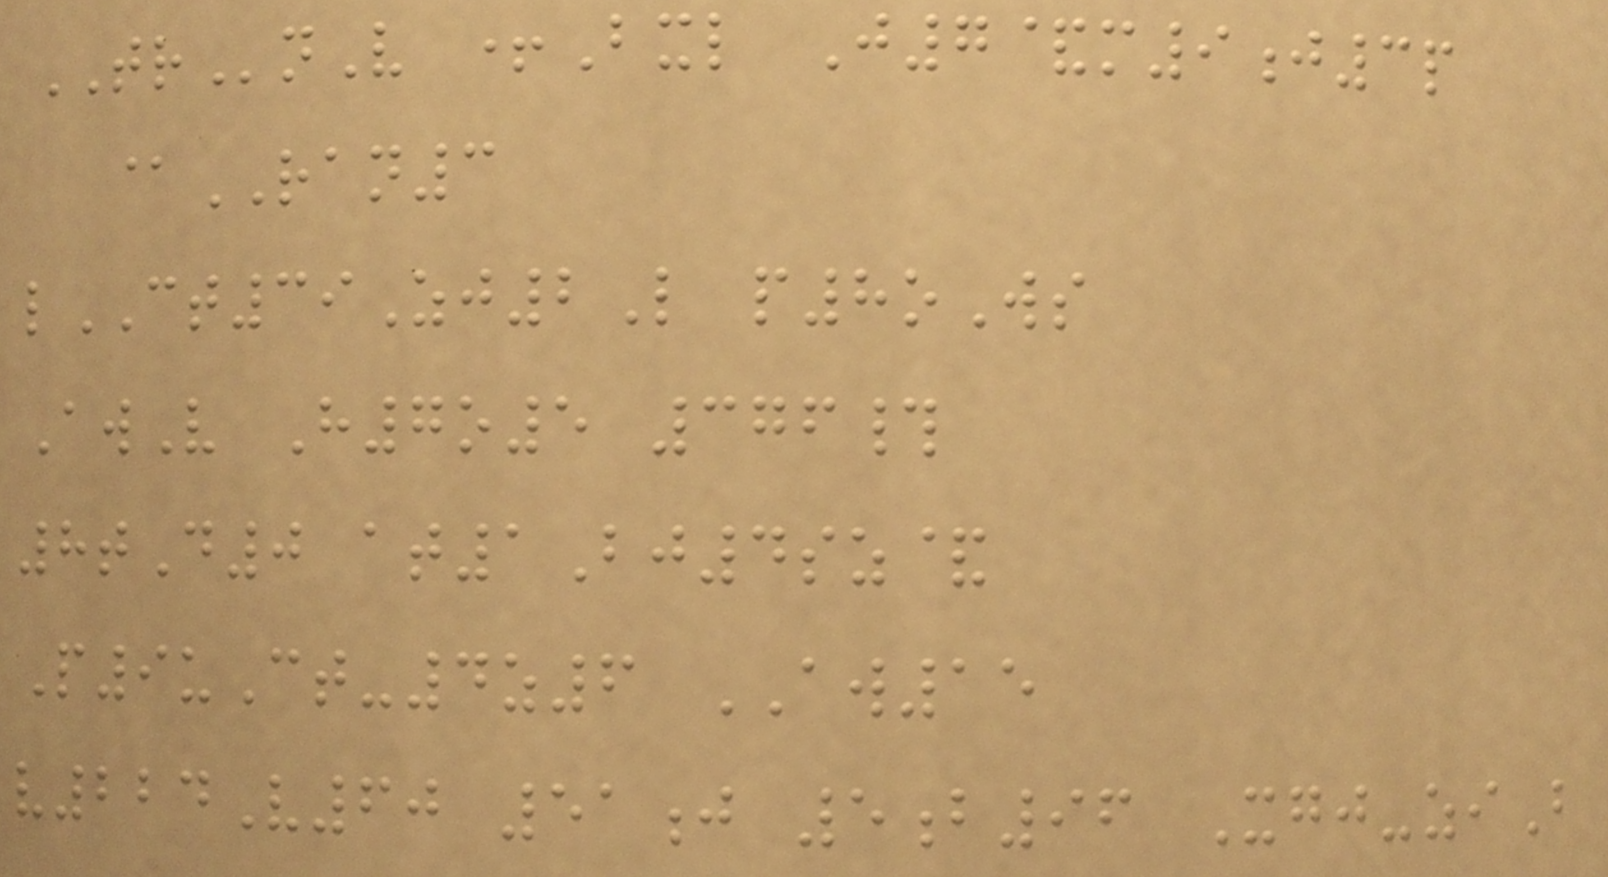TRnV +Bxl J7&m9j3p
@RAN3
lCT39Zj2L p8oWs
AwV H7o5 376#
8tD0 at1Bj4sz&
P9uCt-4z6 AW15
v224V60 51j 5b96 Xgj-ziB
